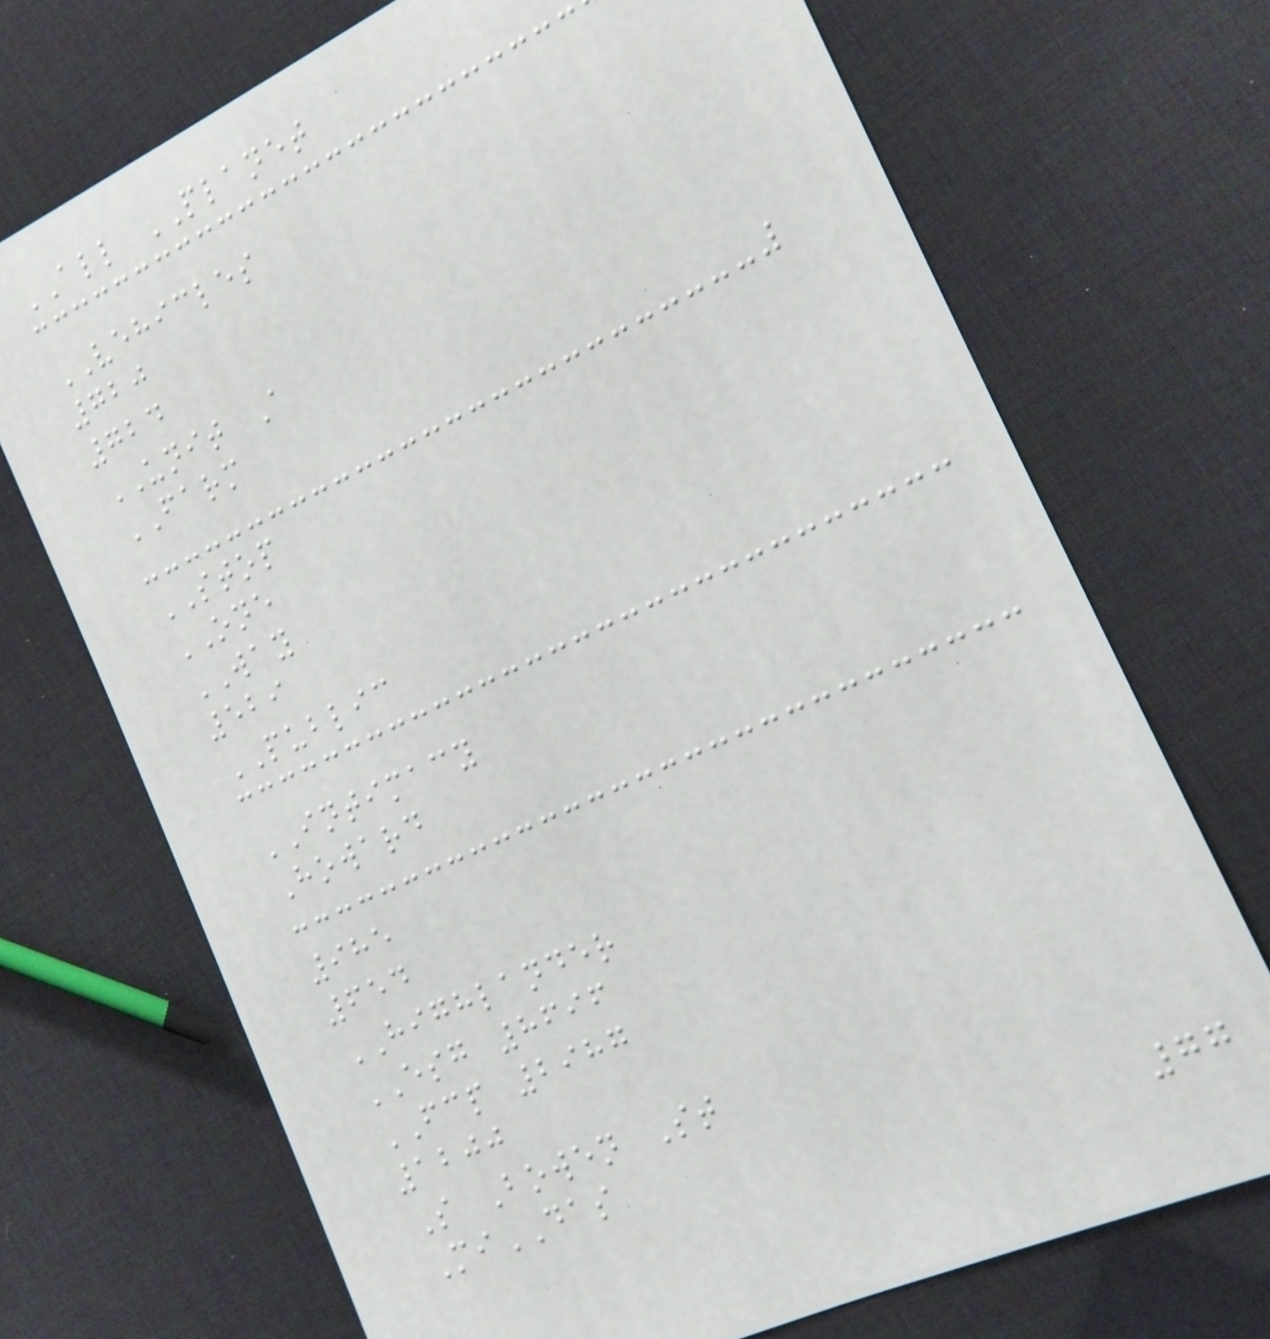ALL PLANET
VEHICLES
720
724
UNIT A
FARM
STOP
ONE
WAY
529
PUBLIC
INTIMACY
Howard
985
654
HIGHLANDER
ESG 8696
FCP 2987
1200
S Bowen St
MiDAS
77
